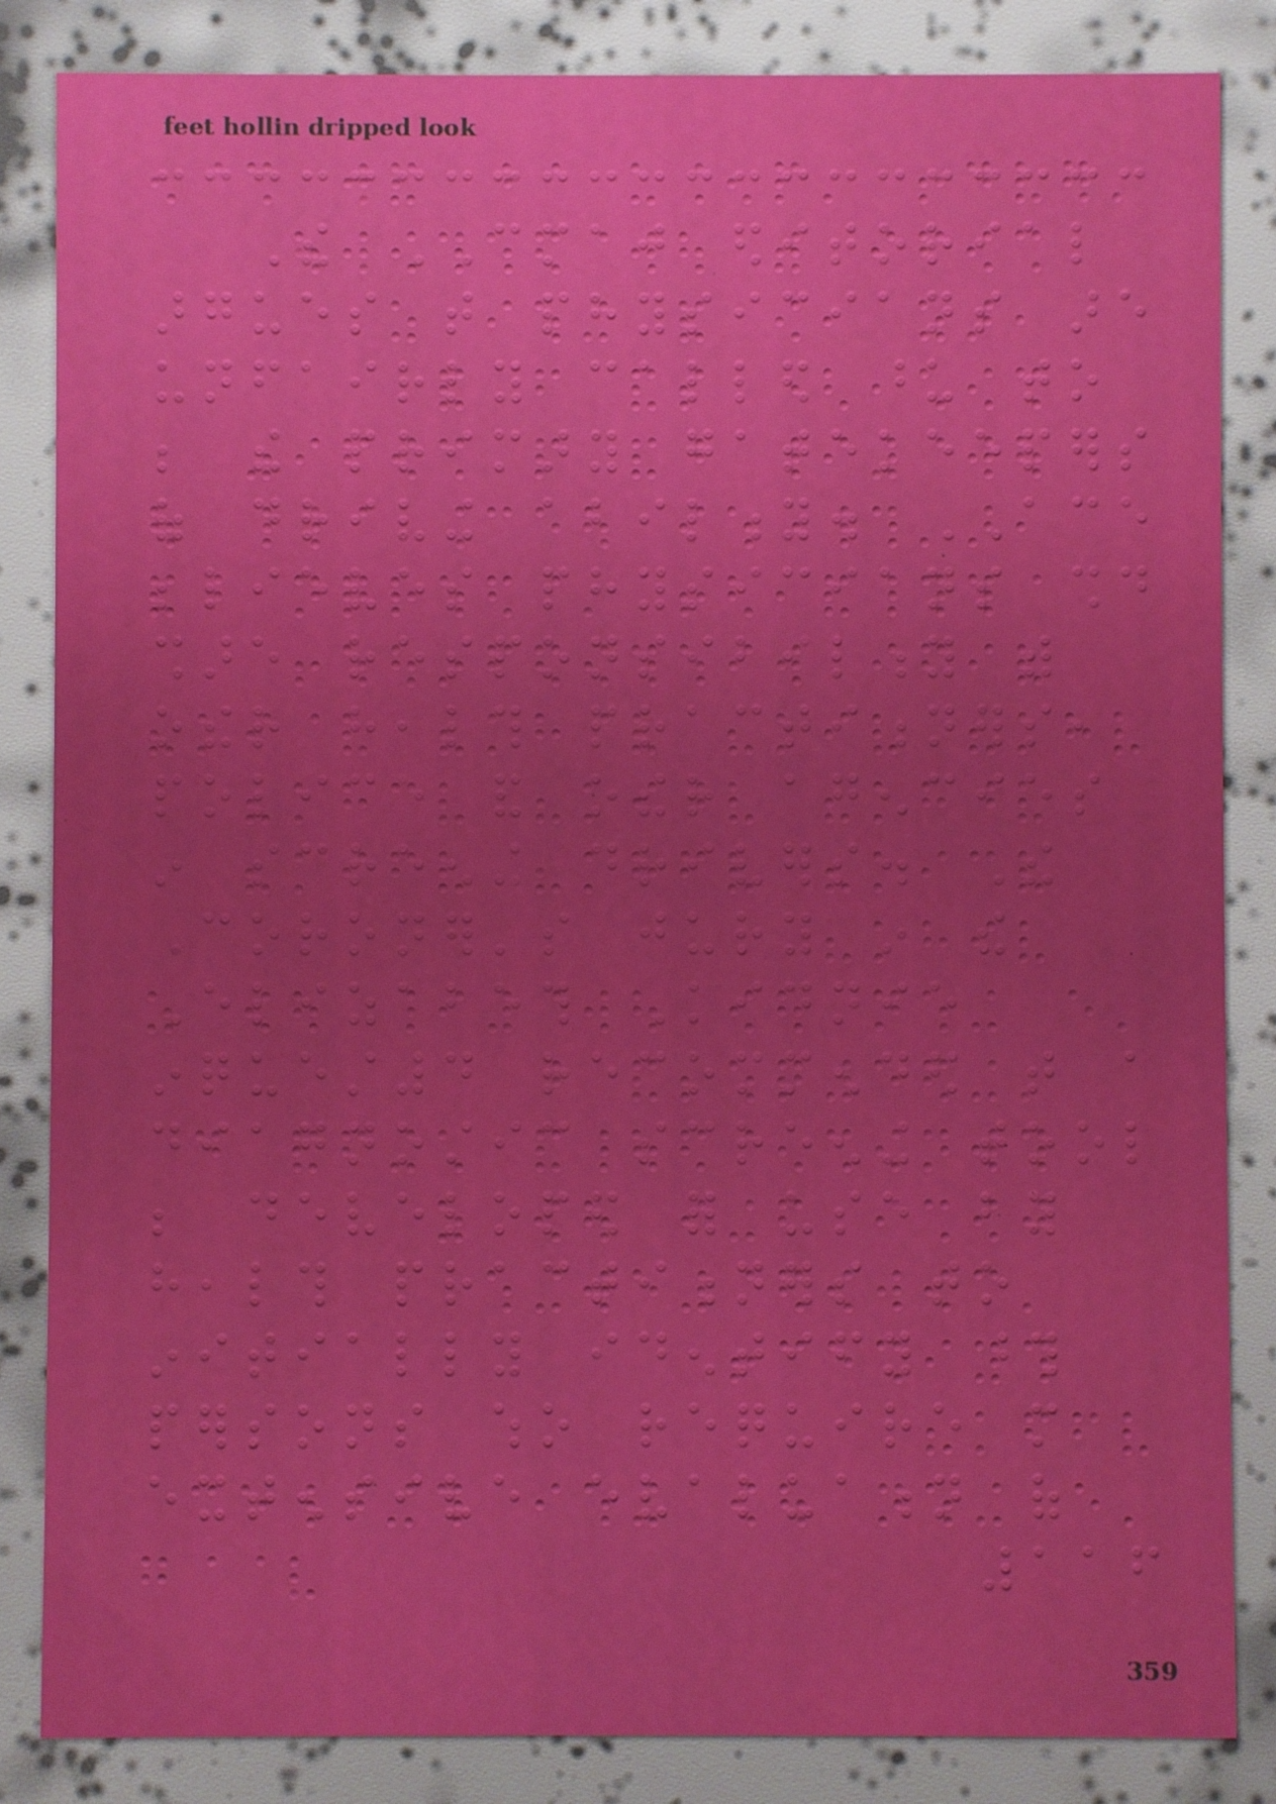The CMAJ editorial
argues that physicians are
unfairly called upon to
be the primary gatekeepers
of driving ability. ACE
believes physicians should
share responsibility with
other health practitioners,
police and other agencies
in screening drivers. The
Coroner's jury in the
Elizabeth Kidnie
inquest4 recommended that a
diagnostic screening tool
be developed for use by
health practitioners to
initially identify those
persons who require more
extensive evaluation of
116
